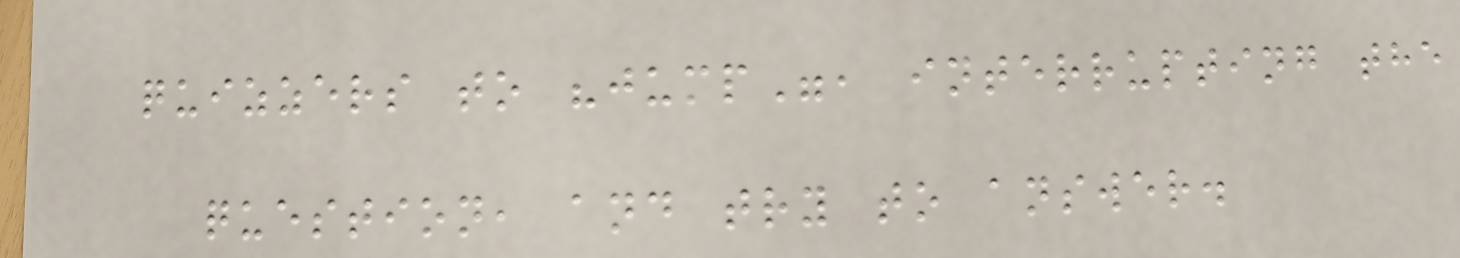quizzers to "jump", interrupting the
question, and try to answer.
